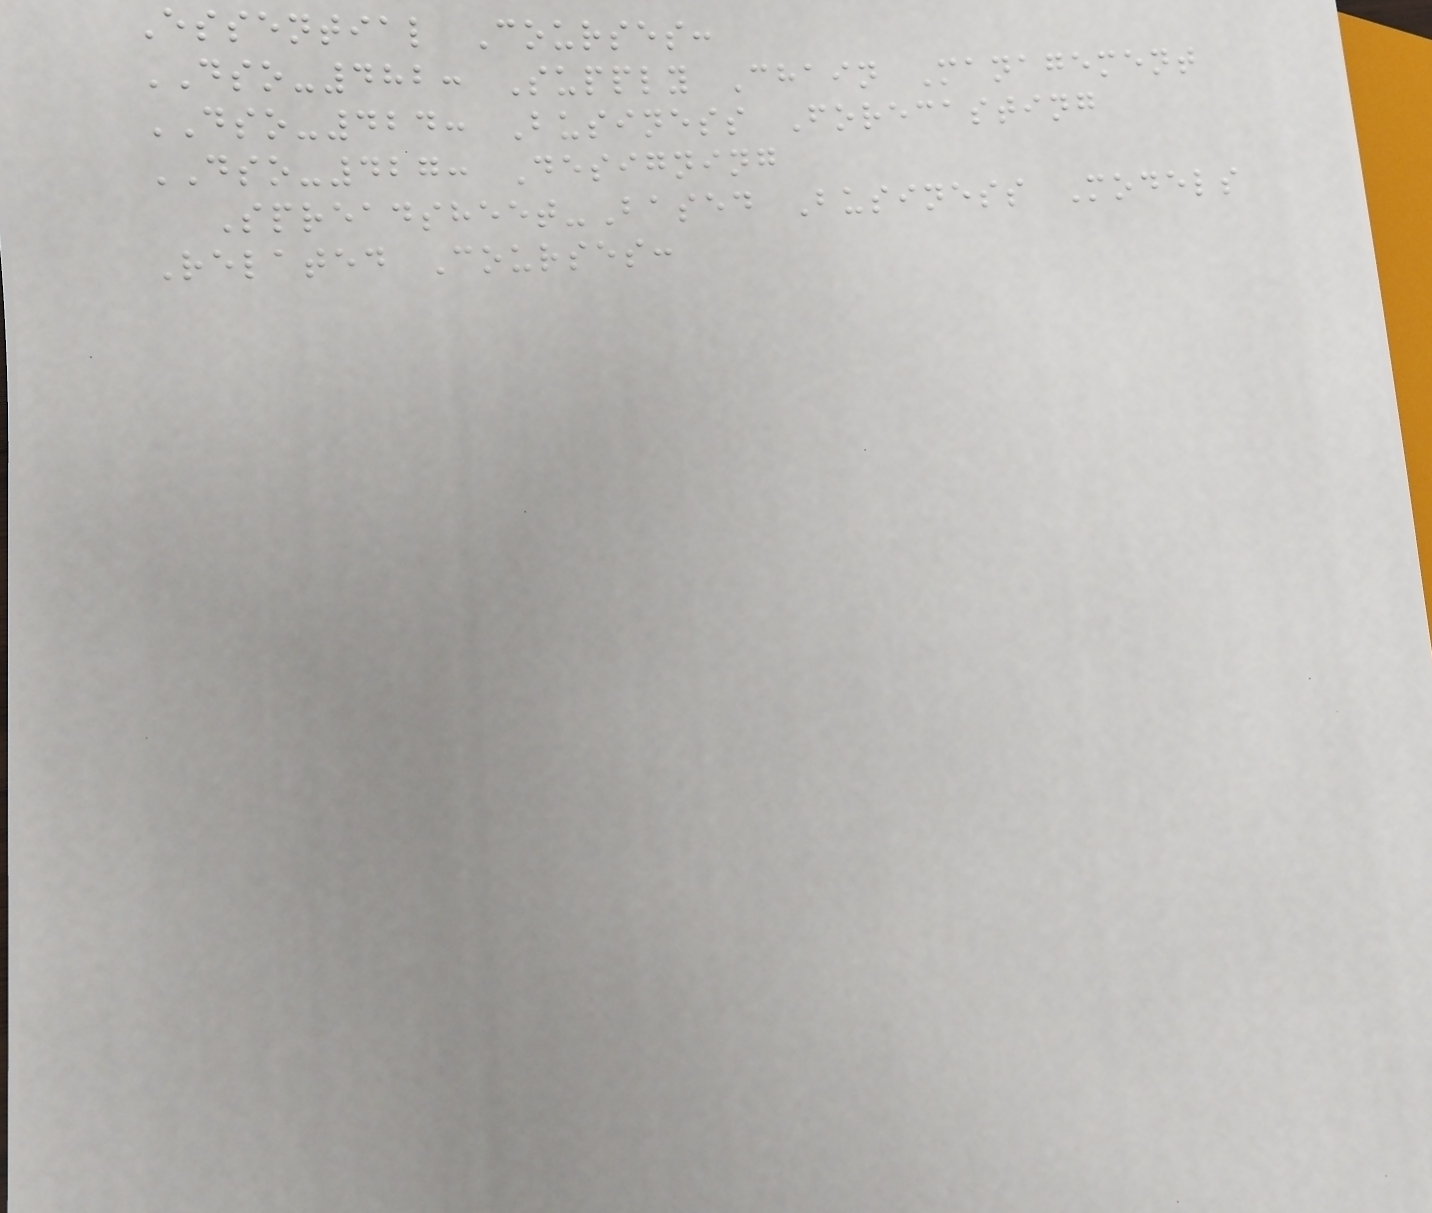Essential Courses:
DSO-482: Supply Chain Management
DSO-424: Business Forecasting
DSO-427: Designing
Spreadsheet-Based Business Models
Related Courses:
